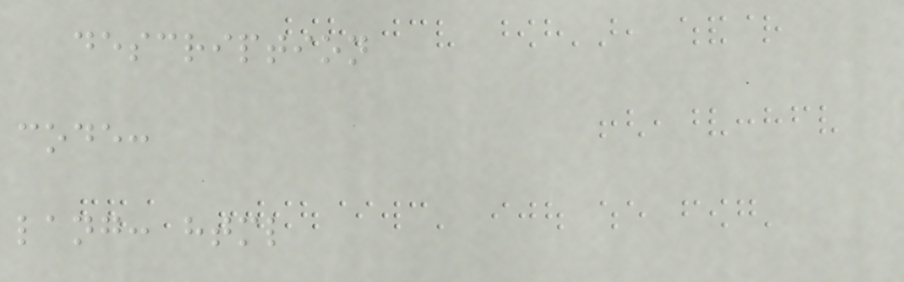description
code:
lang: html
